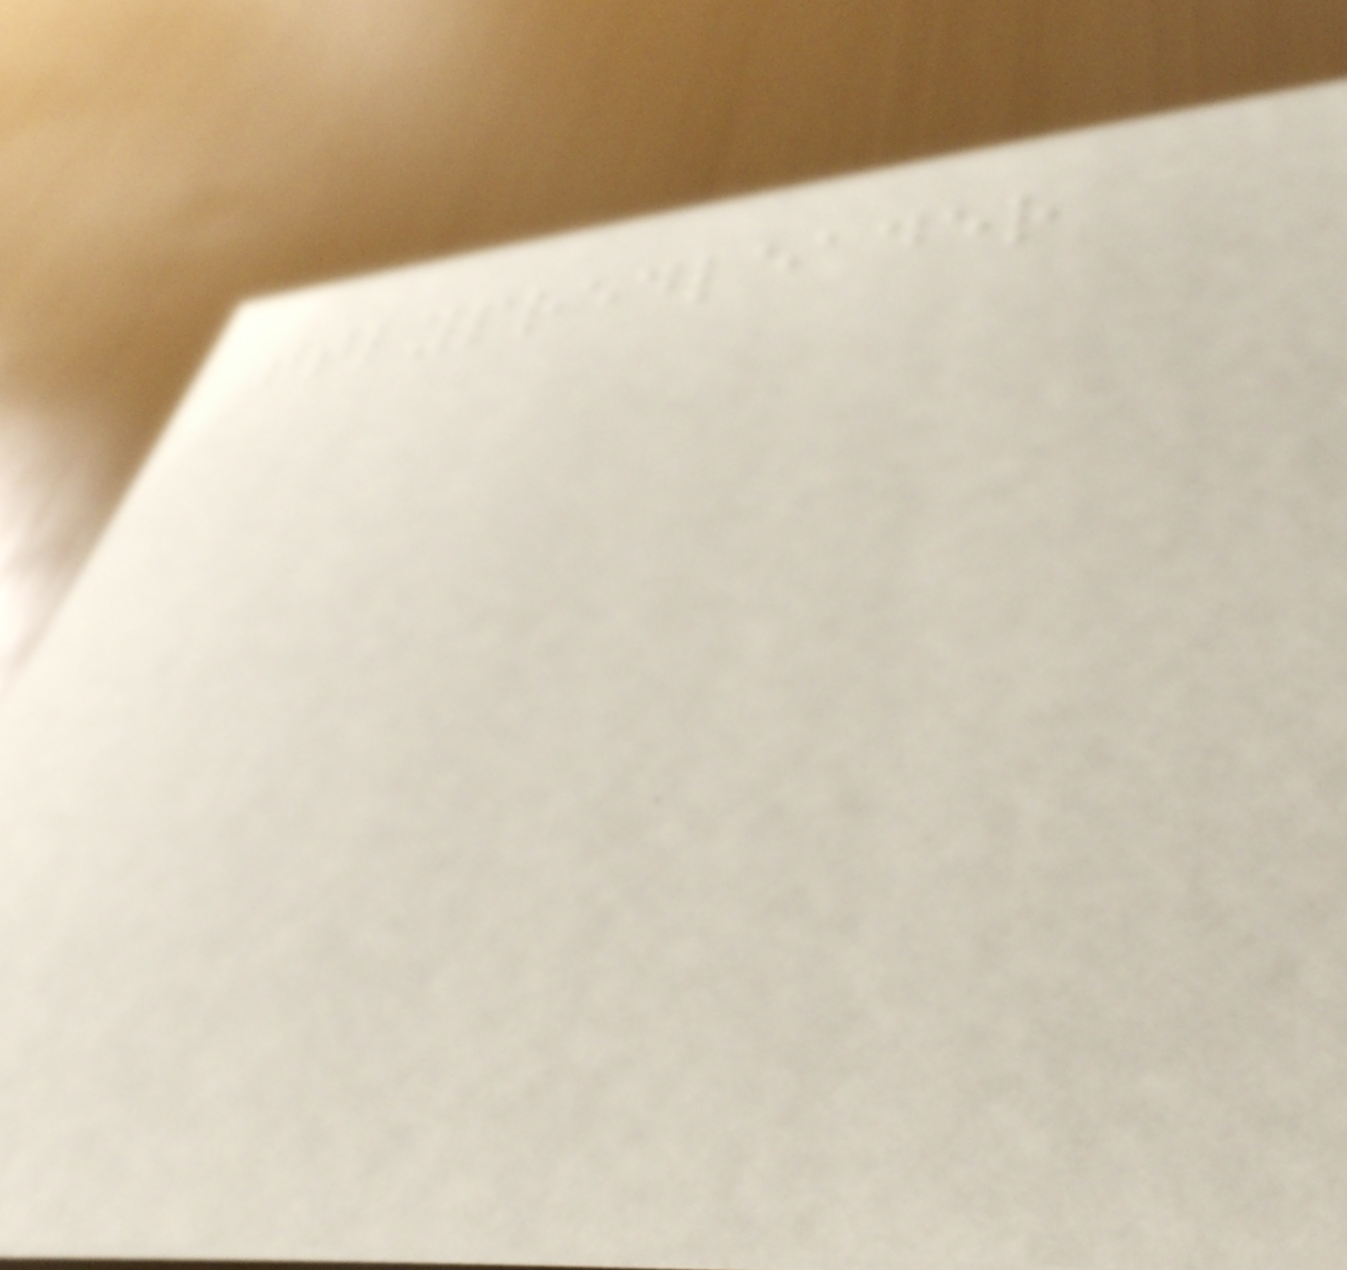ttlypredleader
